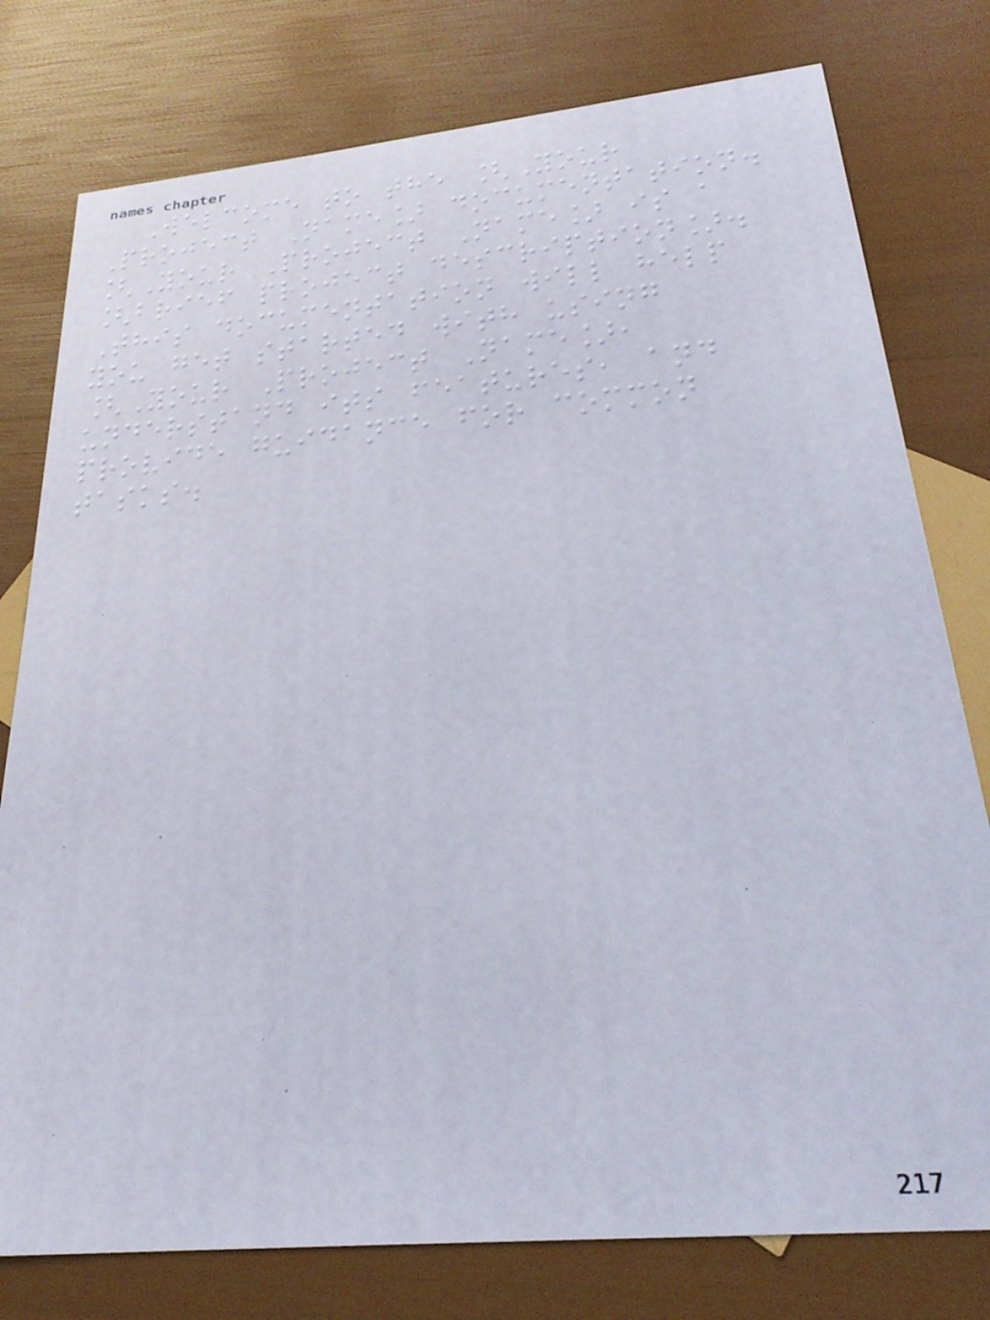Welcome to the [Your
Project Name] documentation.
[Your Project Name] is a
[brief project description].
This documentation will help
you get started with using
[Your Project Name],
understand its features, and
provide guidance for common
tasks.
